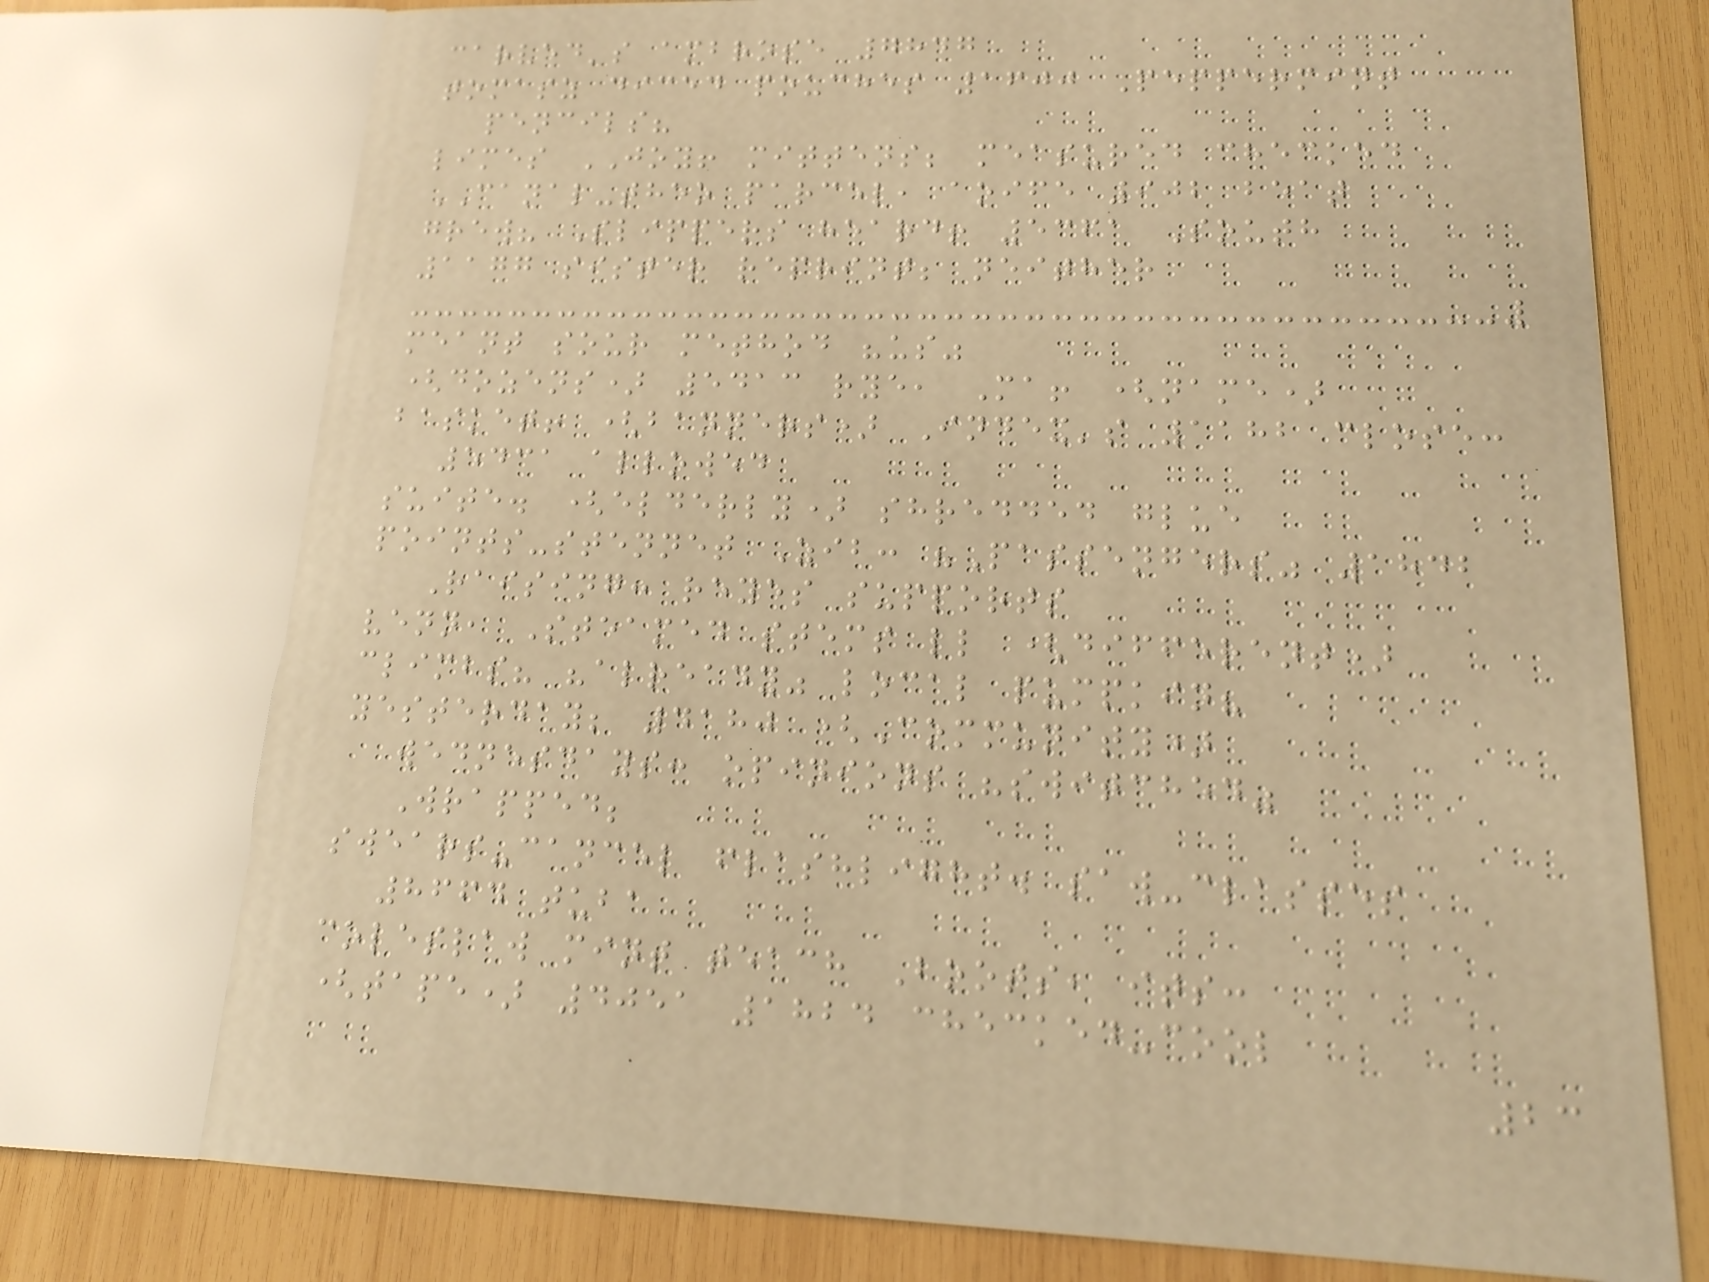carved's ambrose 7847
tomasz diced pouches 1600 Peppermint
pencils?
limes JOY! mittens; measured checked
CANAL-theo parcel, aoife 902 beat
grew? Slippers heard! 5361 South
1177 sister reprint; neither
meant sour method "us"
(dozens) 5413 rye, Ma! (name)
basket! (banners) Index's 1182 close:
5431 allowed
suite. (elderly) shredded glue
points-stennet Zib: "Passengers" 1842
Raising: reyes supports
venn, Steamed stems ll (different)
climbs? "already" local pumpkin?
yesterday; 4180 (Community)
wednesdays: opinions "switched"
Wrapped;
swears-cancel flashlight. saw-classes
8664 tuba
coleslaw mint teach Boots, its:
(tape) 4051 1824 checked-cool
23
